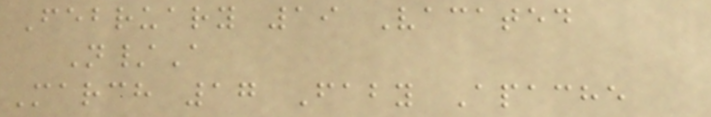February 19 Vacated
N/A
March 17 Faby Apache
